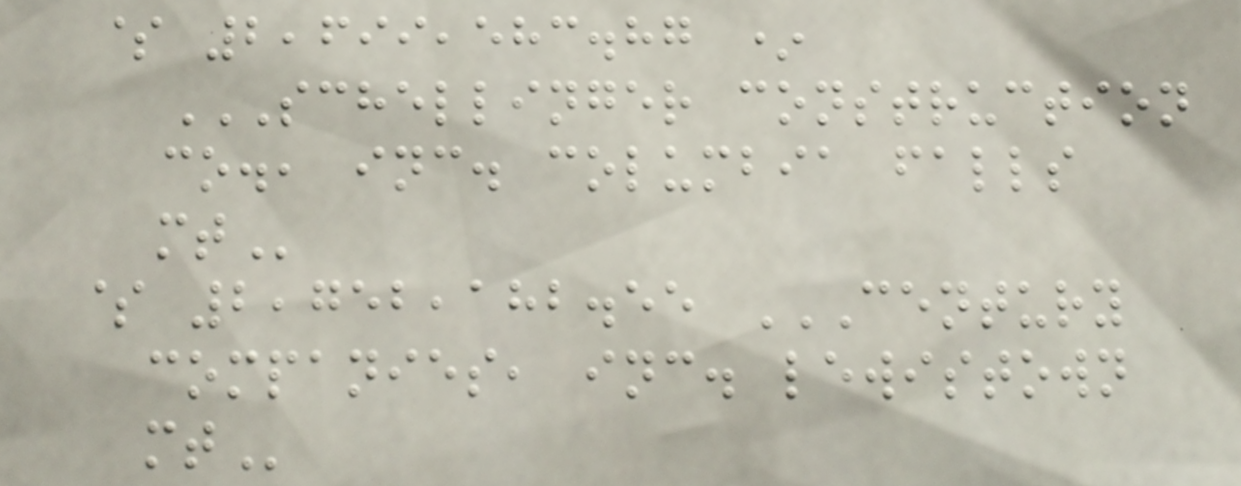$ 2,699,583.87 *
SCHELLINGER CONSTRUCTION
CO., INC. COLUMBIA FALLS
MT
$ 2,752,182.55 CENTURY
COMPANIES, INC. LEWISTOWN
MT
